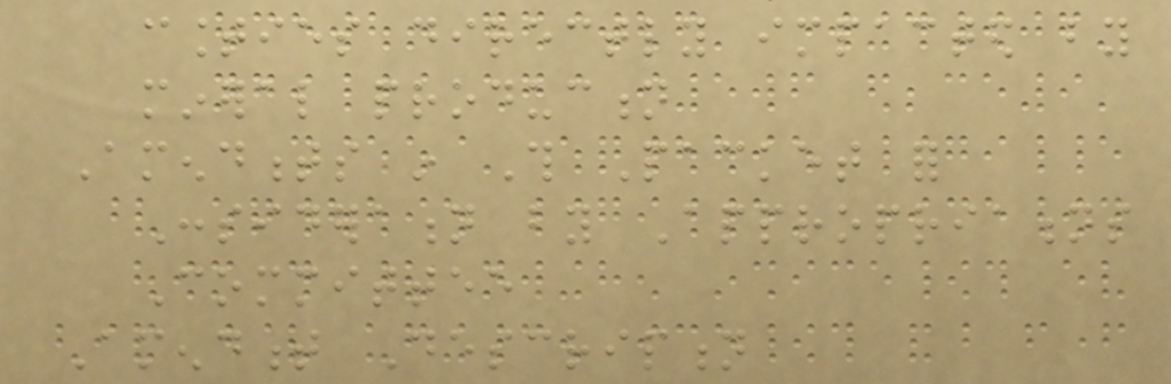counties directly impacted by
mineral production
Amendments in This Packet for
Consideration by Appropriations
Committee
Amendment Description
